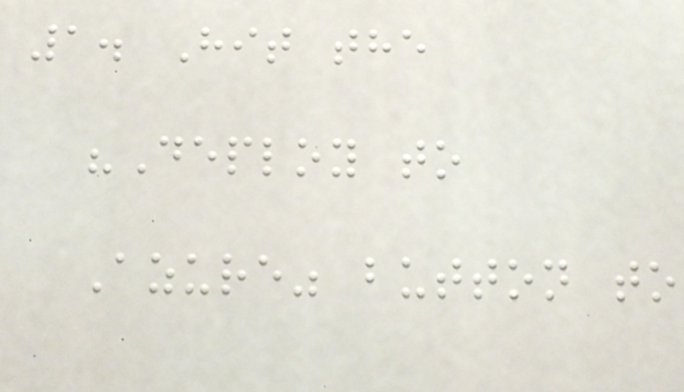1. Hit the
"Deploy to
Azure" button to
